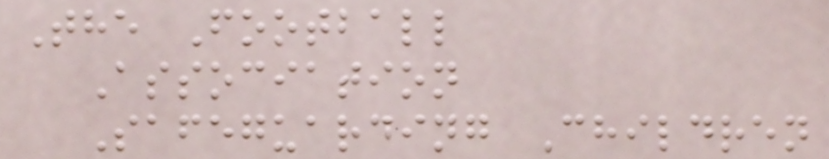The Football
Association
Safeguarding Children
